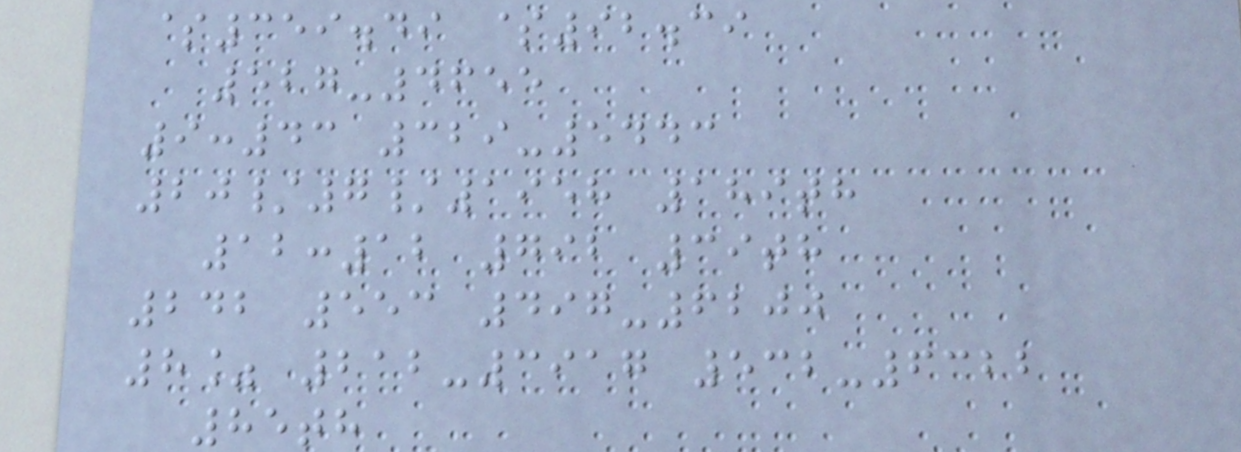$359.49 $92.39
527-4655
9:43 329-5443
20/7/1958 189th
12:12 792 39th
242 553 497-6200
8% 212-3917 532-6322
85th
